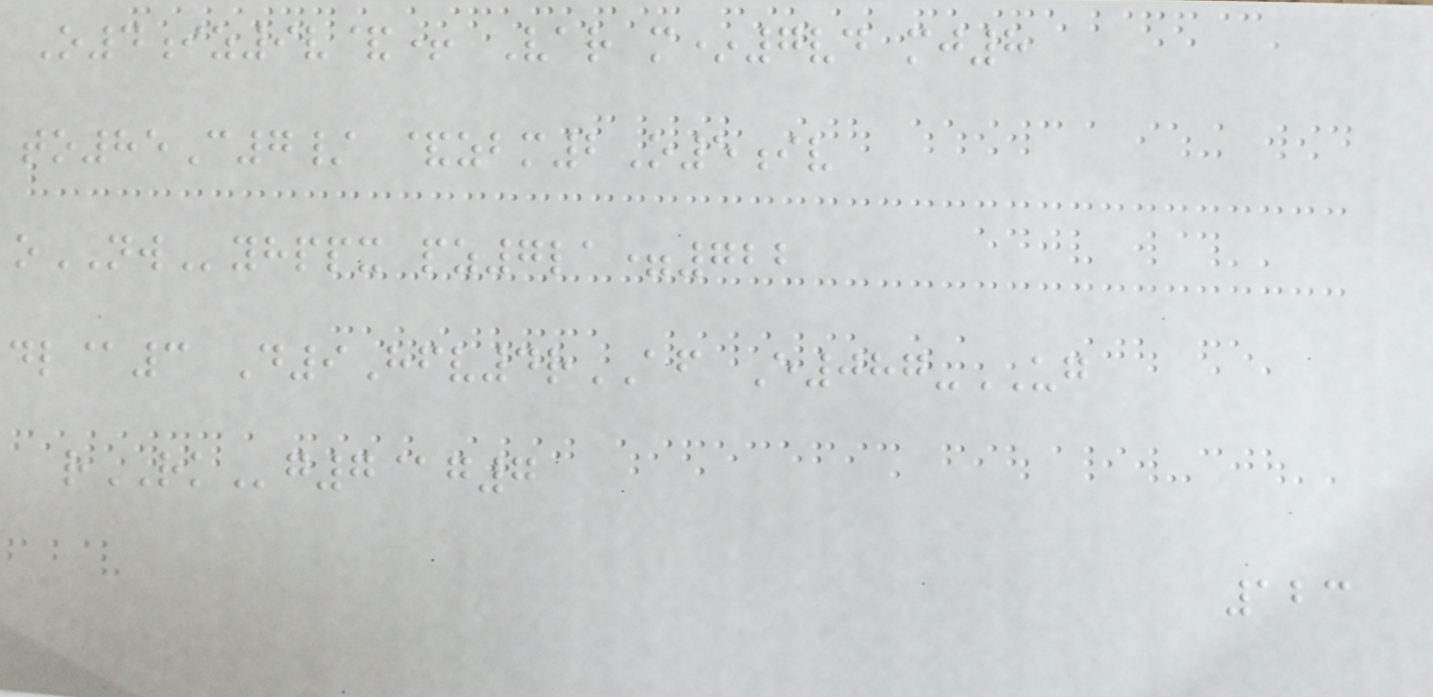O4iz9v&+ Var m*7vd mj8
to85C7/ &zbm2O5iv
oNWyhppx pz7la=722
dl@3 D9Hfv4rAF E087-UG
rRKg7@g7
123
